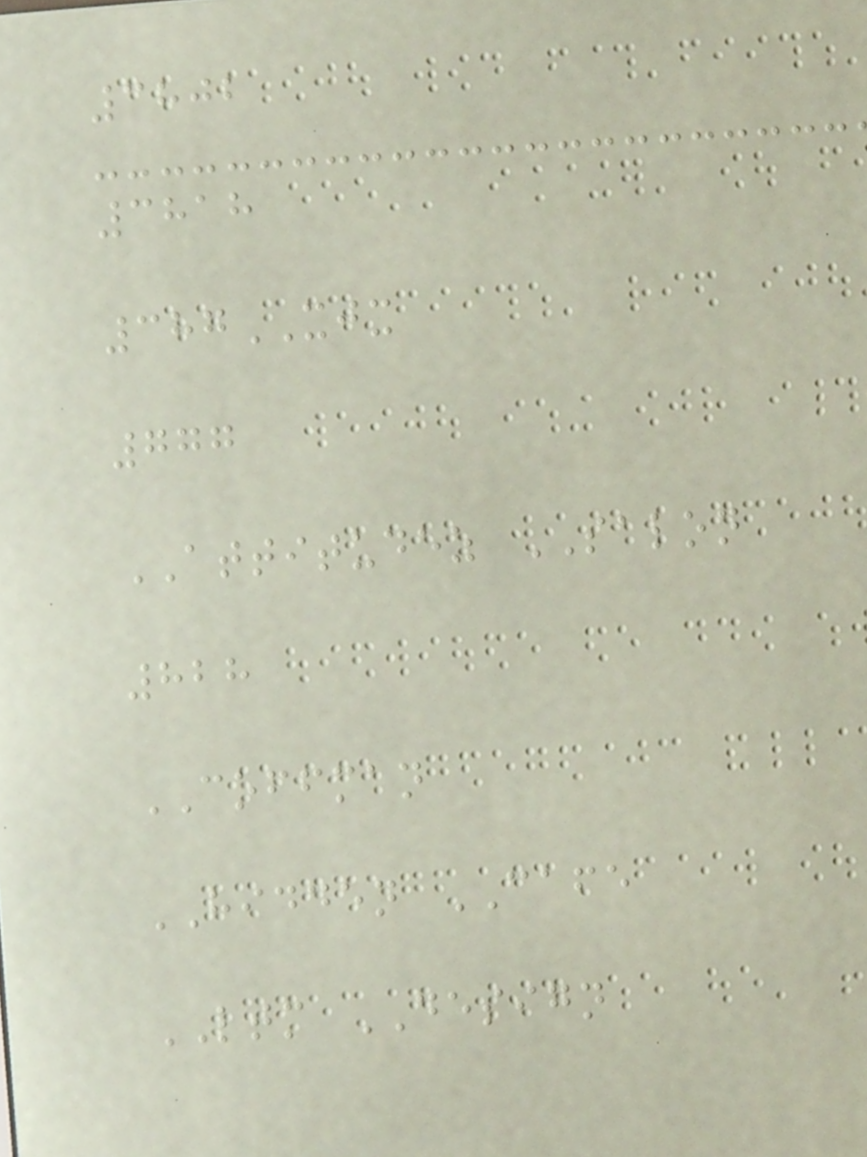3802
3818
387XJX
777
ATTITUDEZ SALON
828
COFFMAN
HIDDEN CAFE
LTM DESIGN
